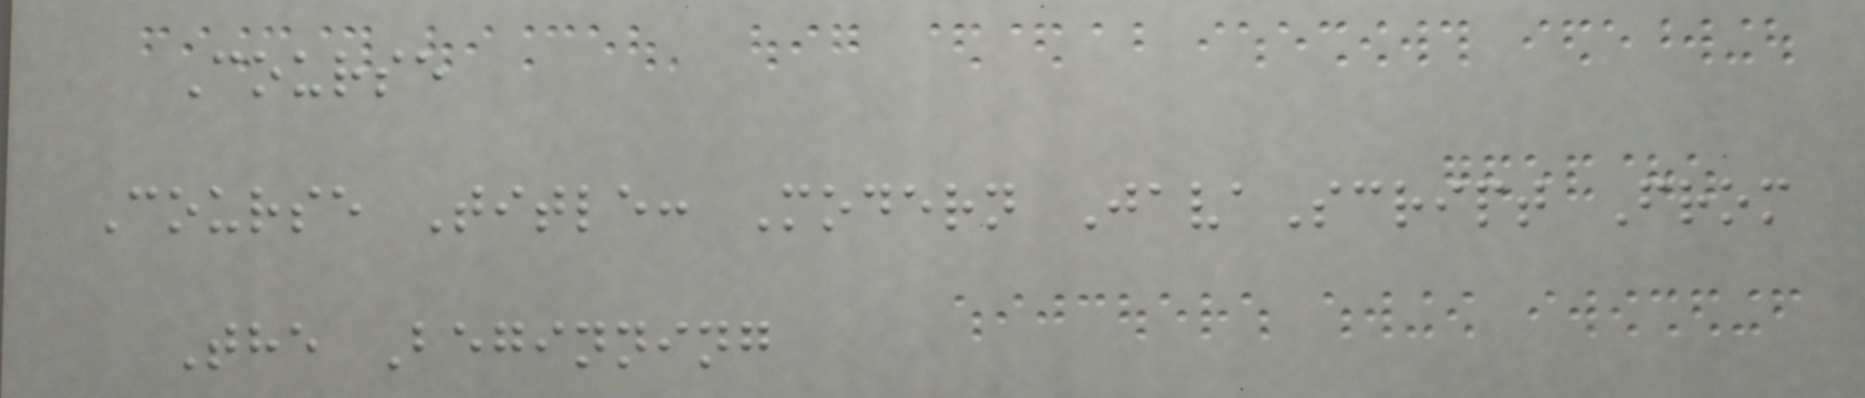Course
Course Title: Modern JavaScript From
The Beginning
